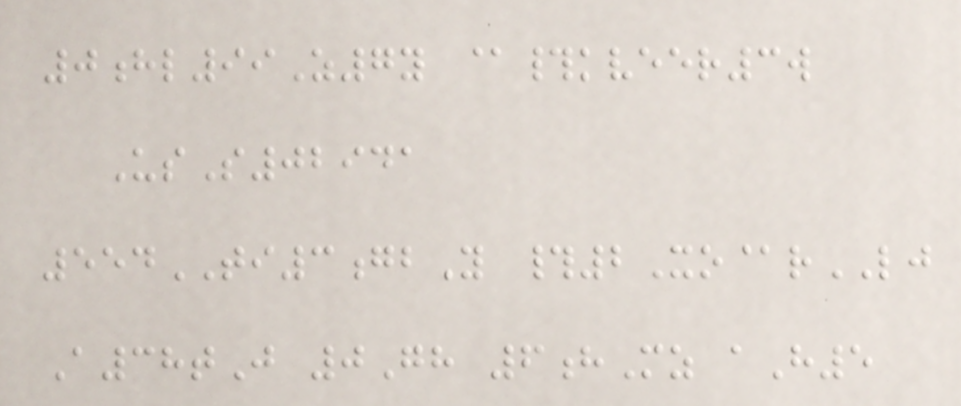0hl99Z7y @#kveer3w
UsS02941
554TI3gbY #2Xo@rLJ
A38tJ 0Gh 6hMz aH5
